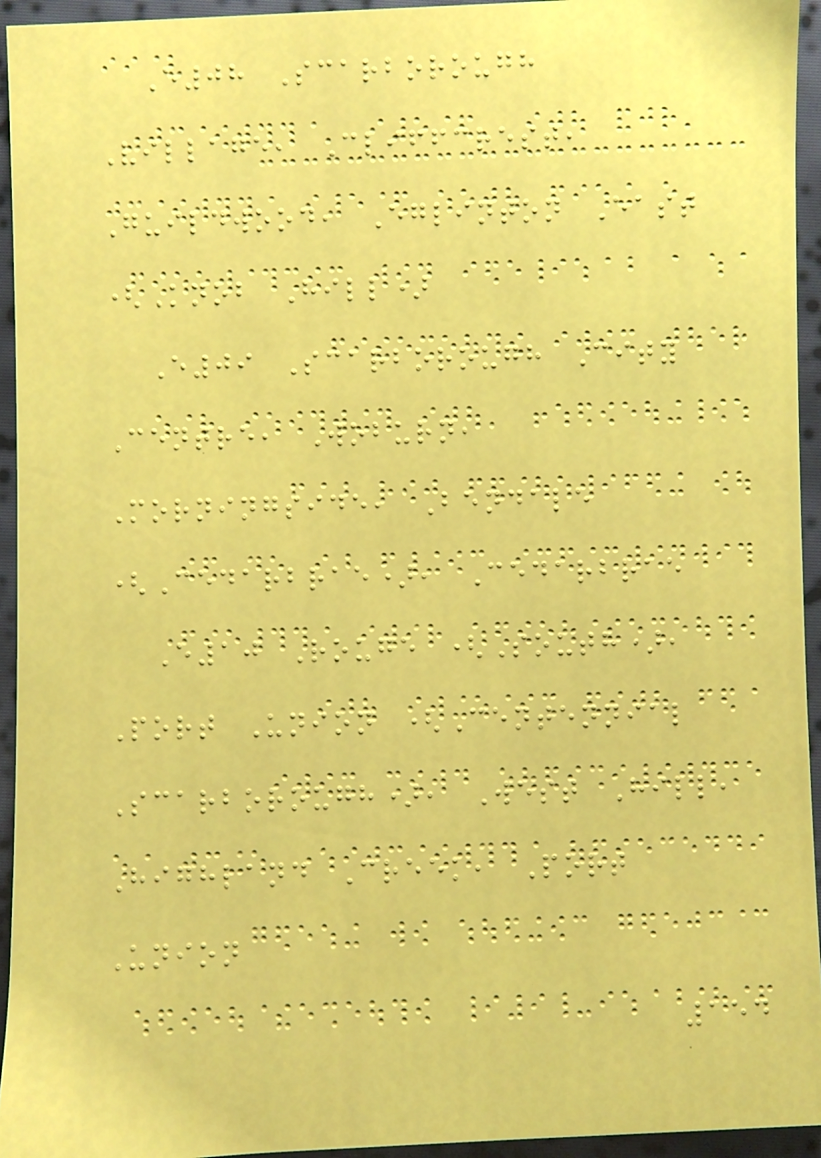E08 Scarborough
Village, Cliffcrest,
Guildwood, Eglinton East
(Knob Hill)
E09 Scarborough City
Centre, Woburn,
Morningside, Bendale
(Cedarbrae), Cedarbrae
E10 Rouge (South),
Port Union (Centennial
Scarborough), West Hill,
Highland Creek, Port
Union
154
